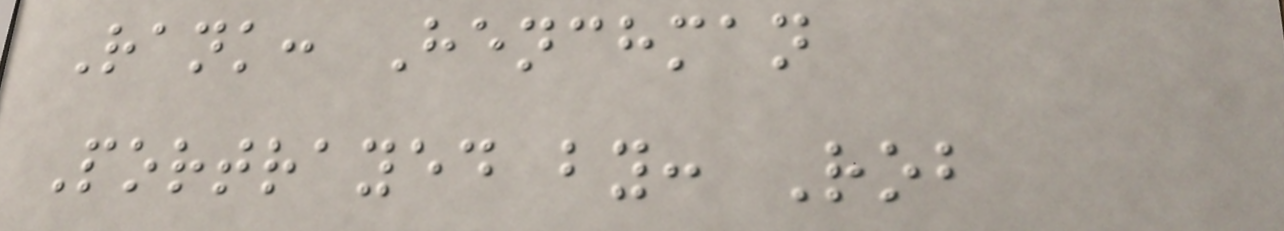Rank: Henchman
Portrayed by: Rob
